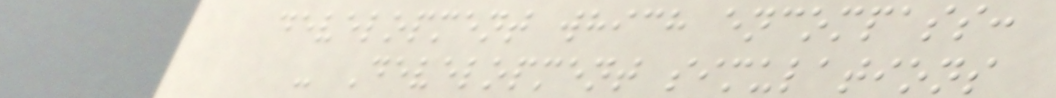development which encompass:
- Development simulations
